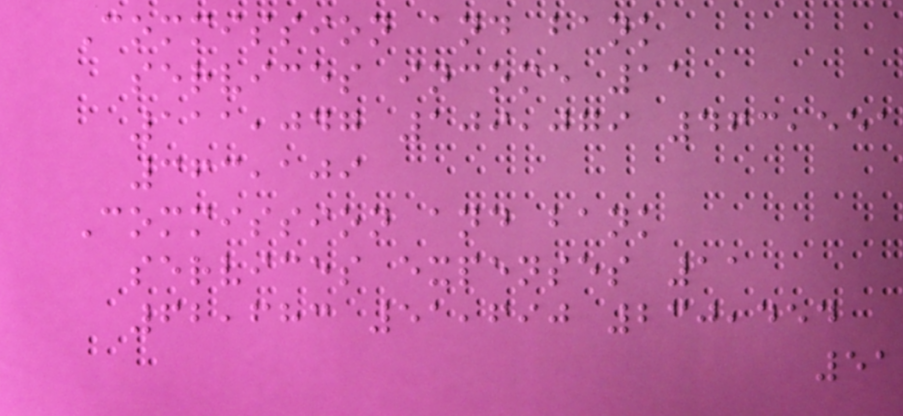Commission and bank
services income 11
111,047 109,079 463,551
363,109
Commission and bank
services expenses 11
62,683 51,690 230,454
51
